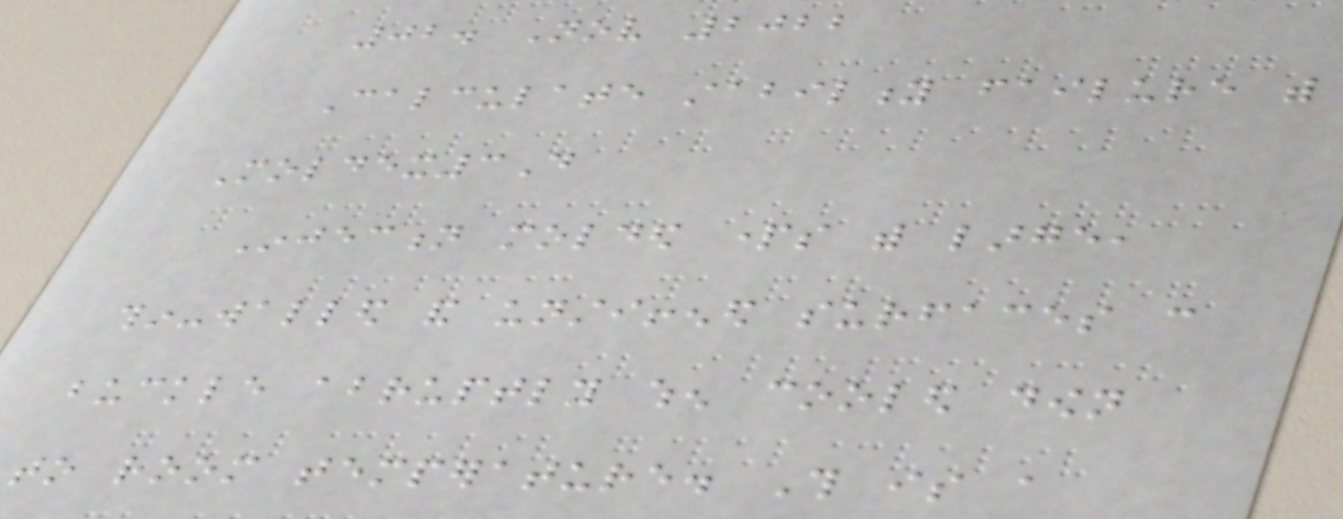02. Nov 2022
Calculate stability failure with
Moldex3D
Injection molded parts with large,
thin-walled and unstiffened surfaces can
buckle abruptly when cooled down
to room temperature. This is a
